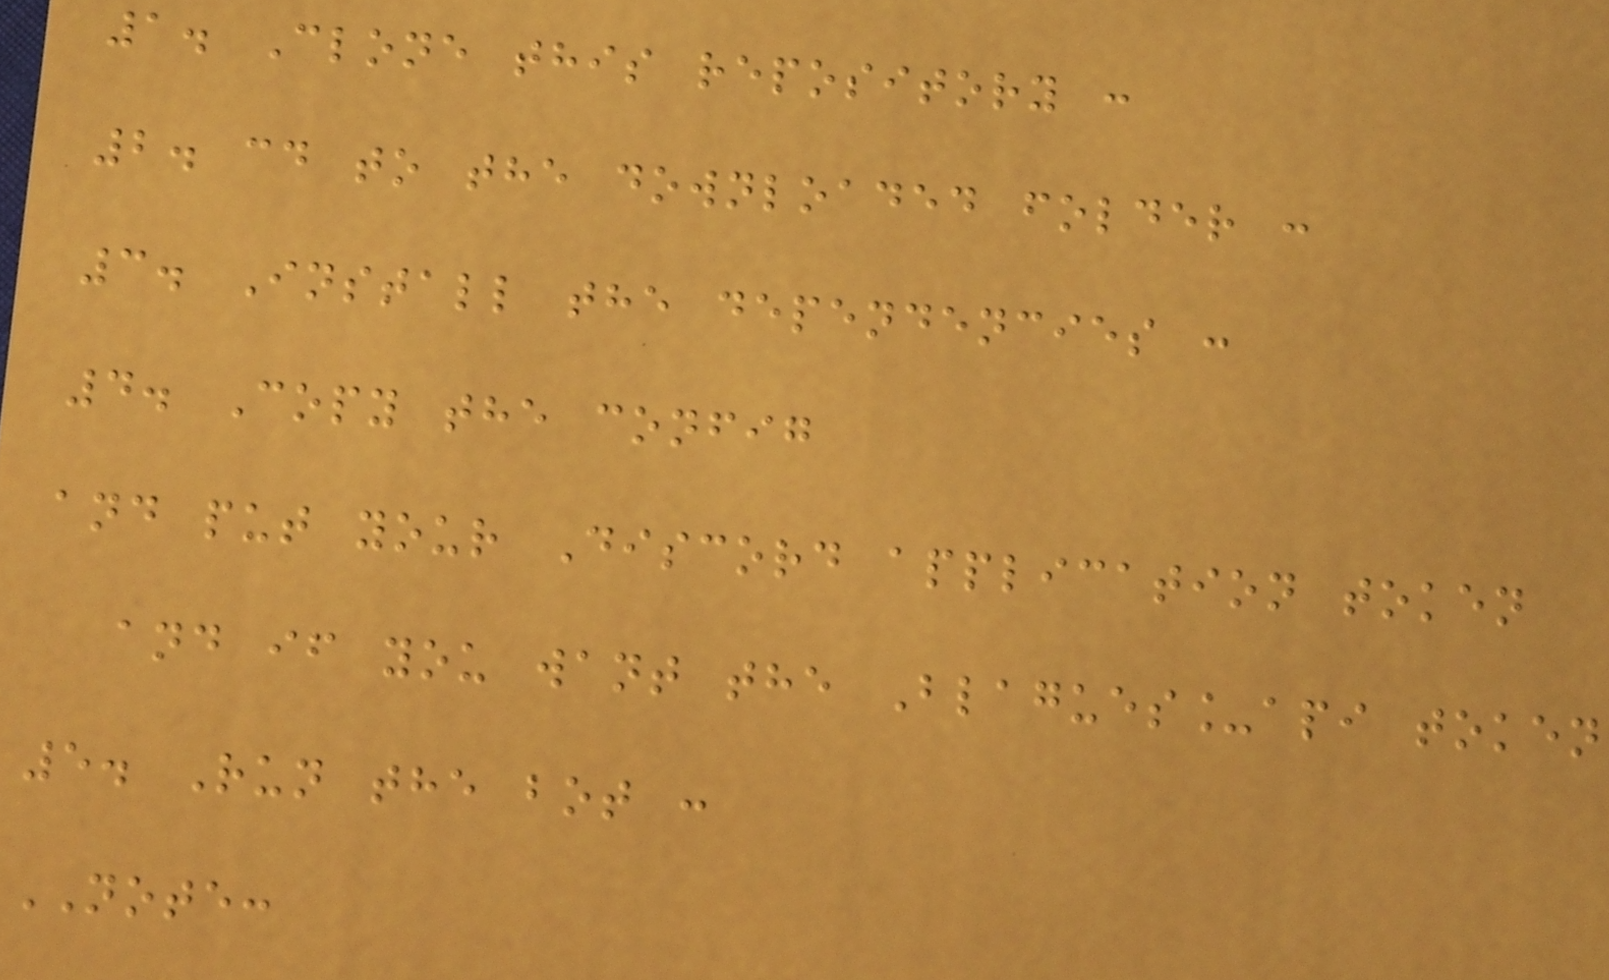1. Clone this repository :
2. cd to the downloaded folder :
3. Install the dependencies :
4. Copy the config
and put your Discord application token
and if you want the Blagues_api token
5. Run the bot :
NOTE:
